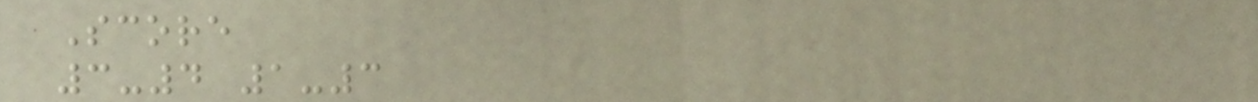Score
3-4 1-3
